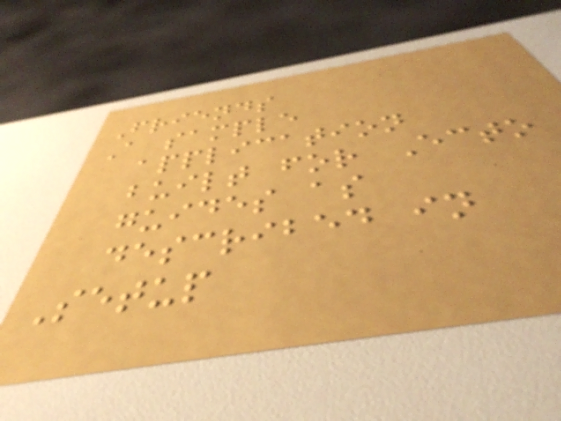Friends
A sample
application
built for Ecto
guides as
described in
Setup
